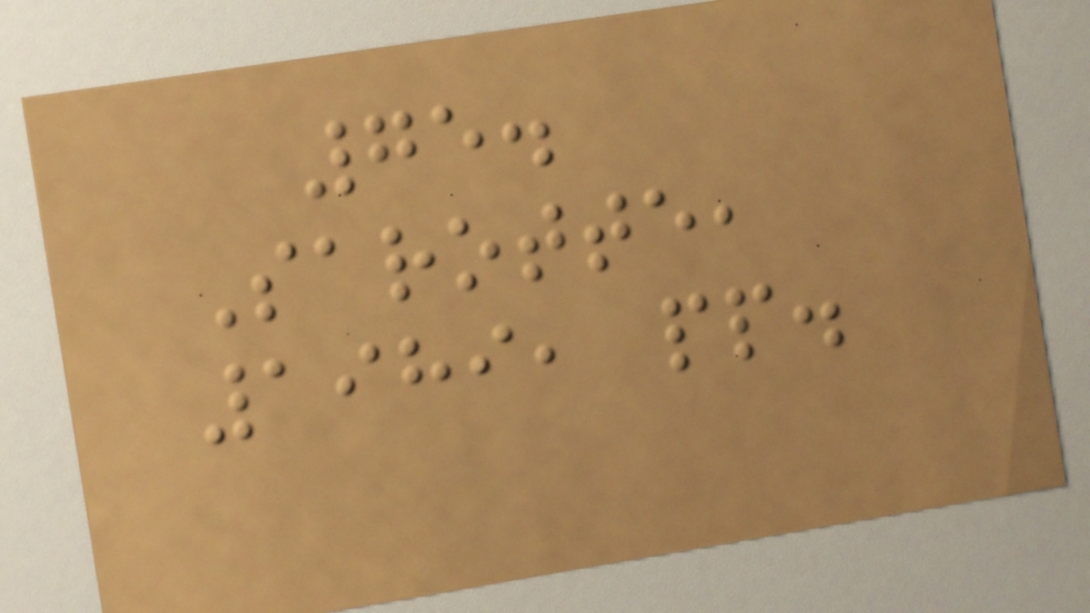75.
Sarotte,
1989, pp.
